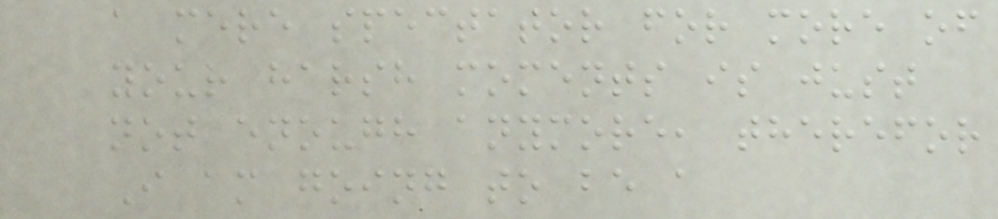a mere spectator for more of
your harsh moments is just
not enough anymore, therefor
I am going to be a
